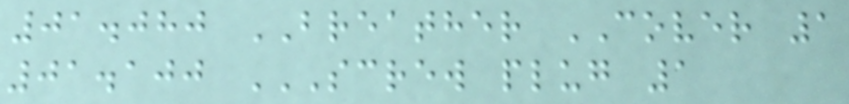01.080 BREATHER COVER 1
01.100 SCREW PLUG 1
